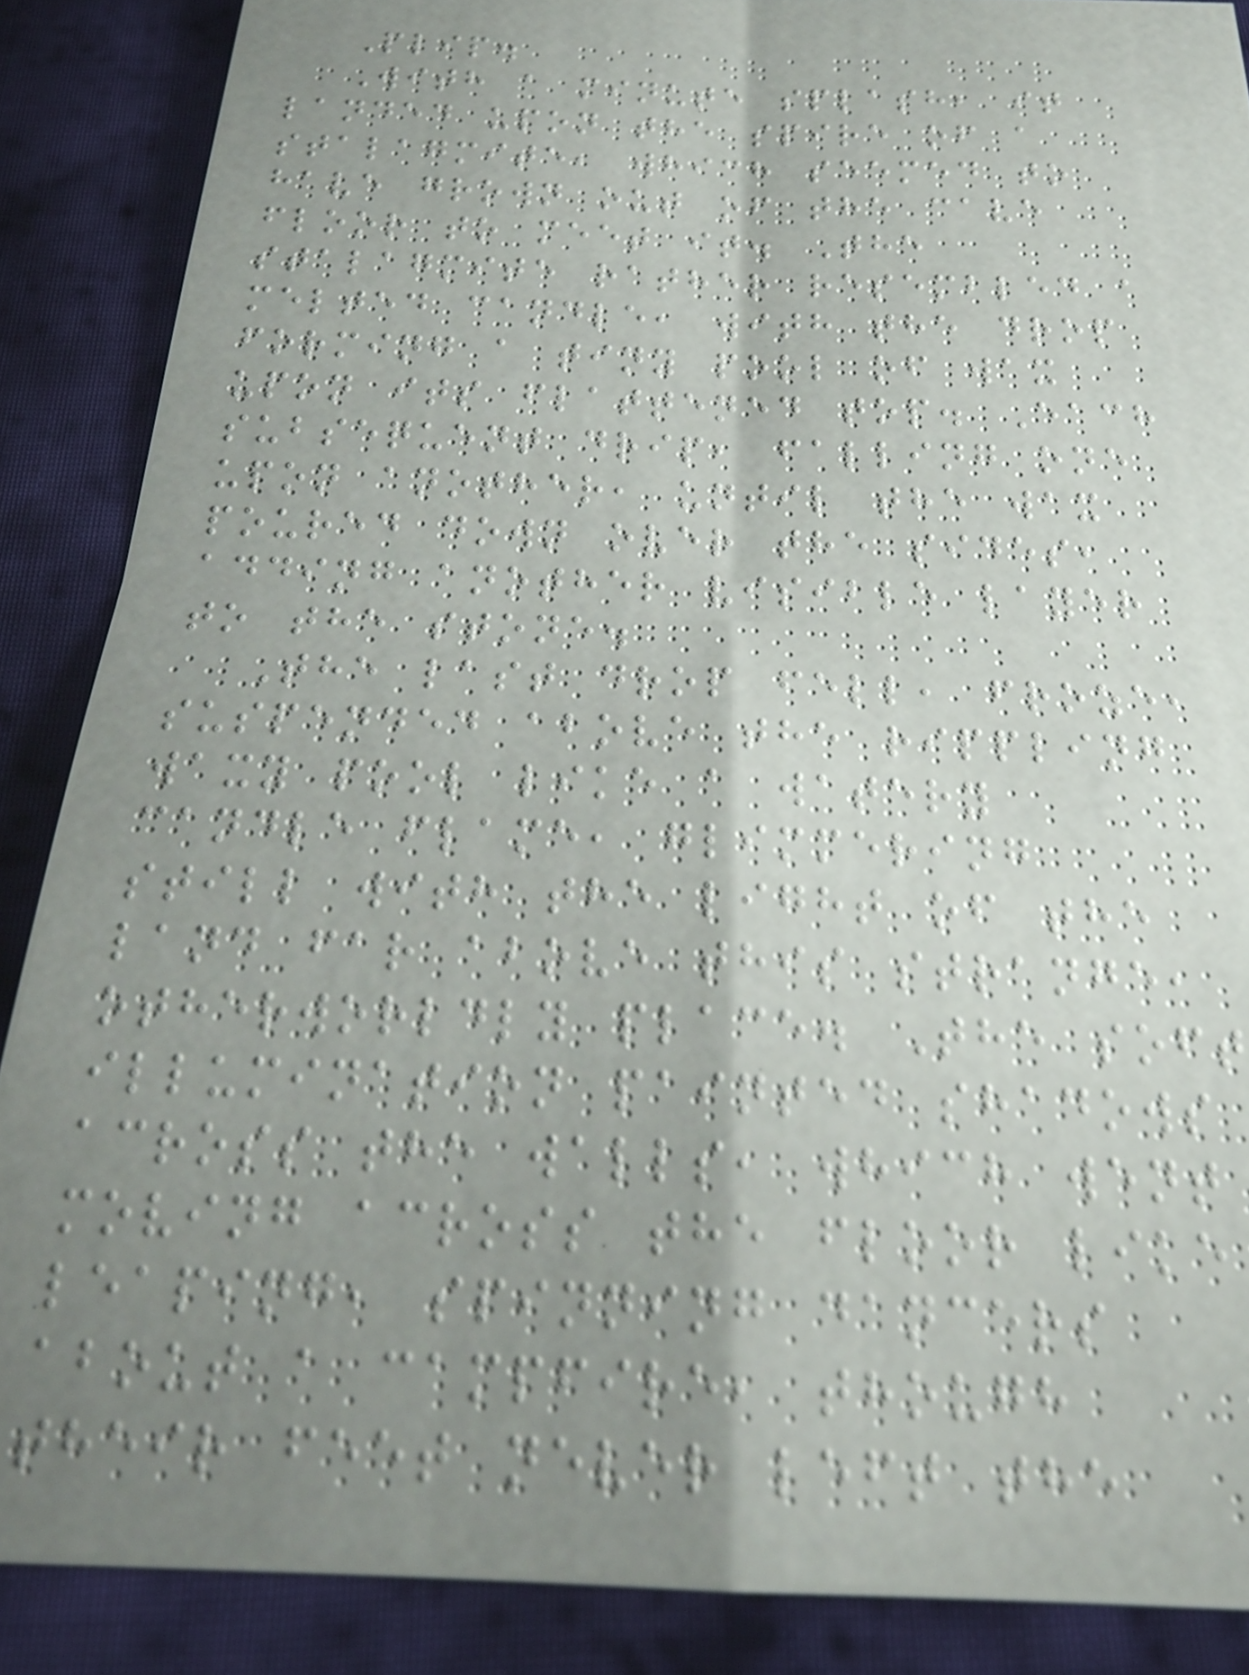Plip.
With a minute splash, it
landed upon the spire of a
stalagmite, which seemed to
have grown out of the cave
floor to meet it. The
stalagmite rather resembled a
melted candle, with the drop
forming a tiny pool of wax
upon its flattened top. Each
subsequent drip, falling one
upon another, until the wax
poured down over the sides,
adding another visible layer
to the stone.
The last drop fell, froze,
suspended above the rippling
waxy pool like a watery
candle flame, glimmering
still with the light of the
land far above this strange,
otherworldly place. The soft
illumination painted shadows
across the walls, which went
moving across the floor like
leaping, spinning dancers
about a campfire, though
their feet never left the
